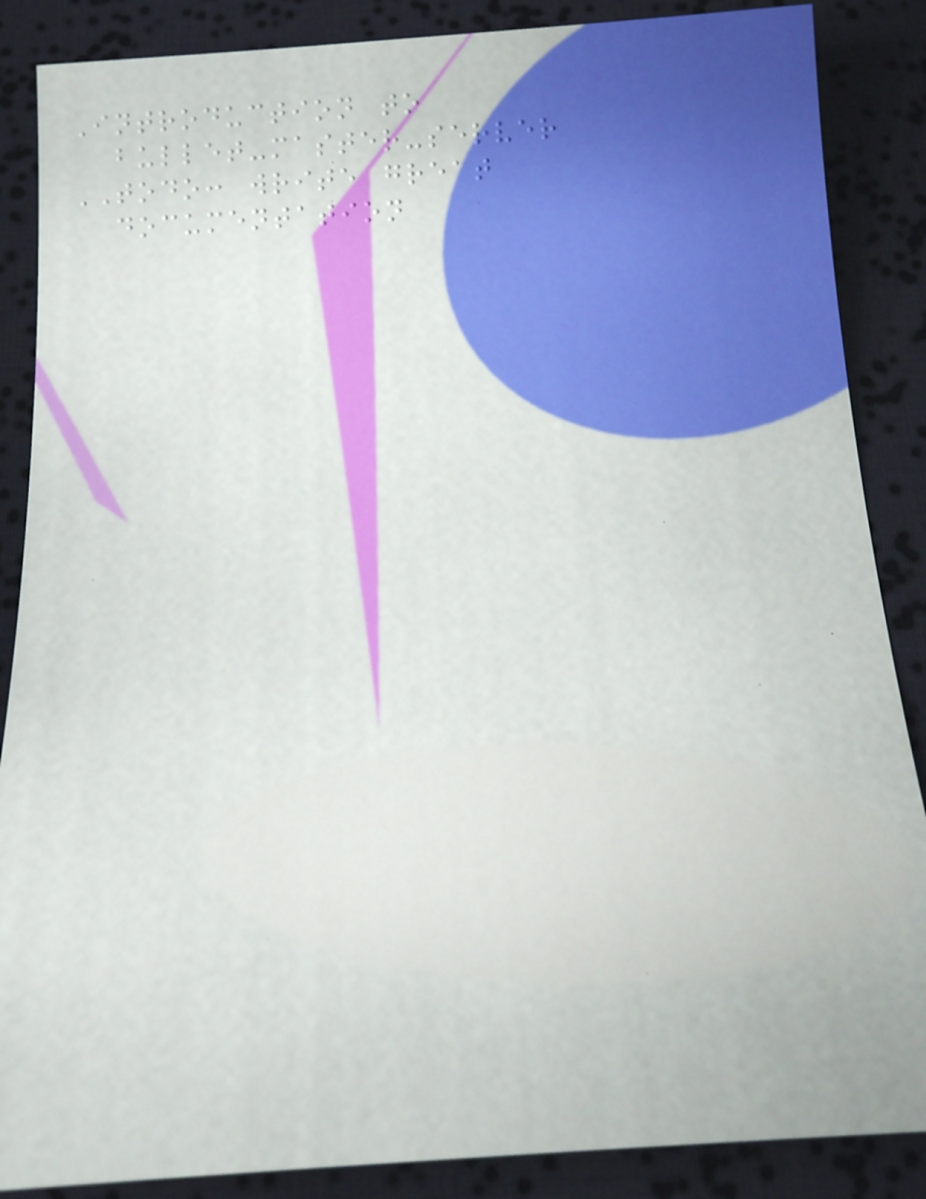Introduction to
bullet-master-server
TODO: write great
documentation
